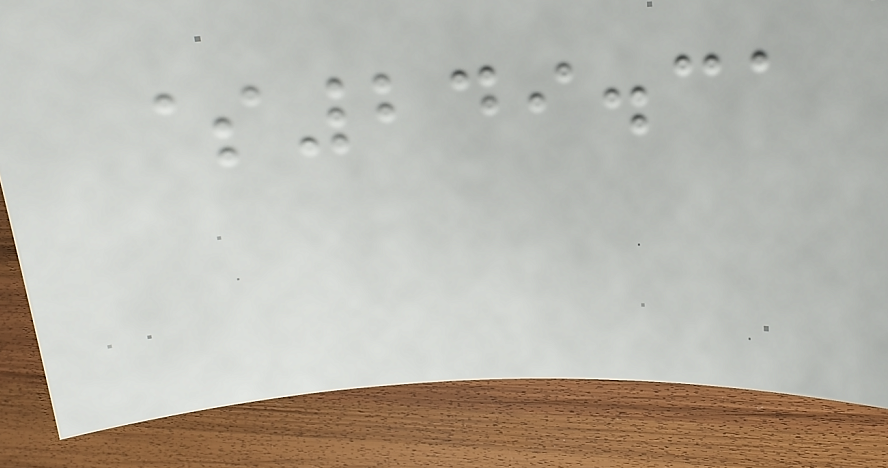$249.31
